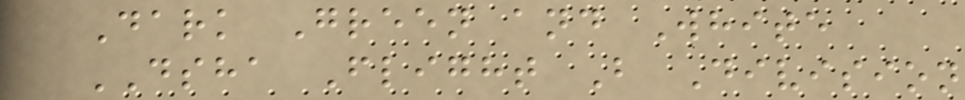Dark Green and White
DSHA Flight B Division
